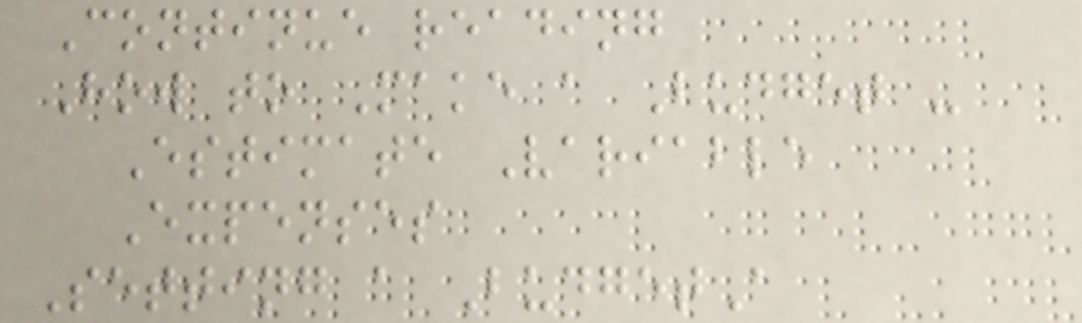Continue reading
How to Make a Budget -
Estimate Variable
Expenses
Setting a BudgetA
